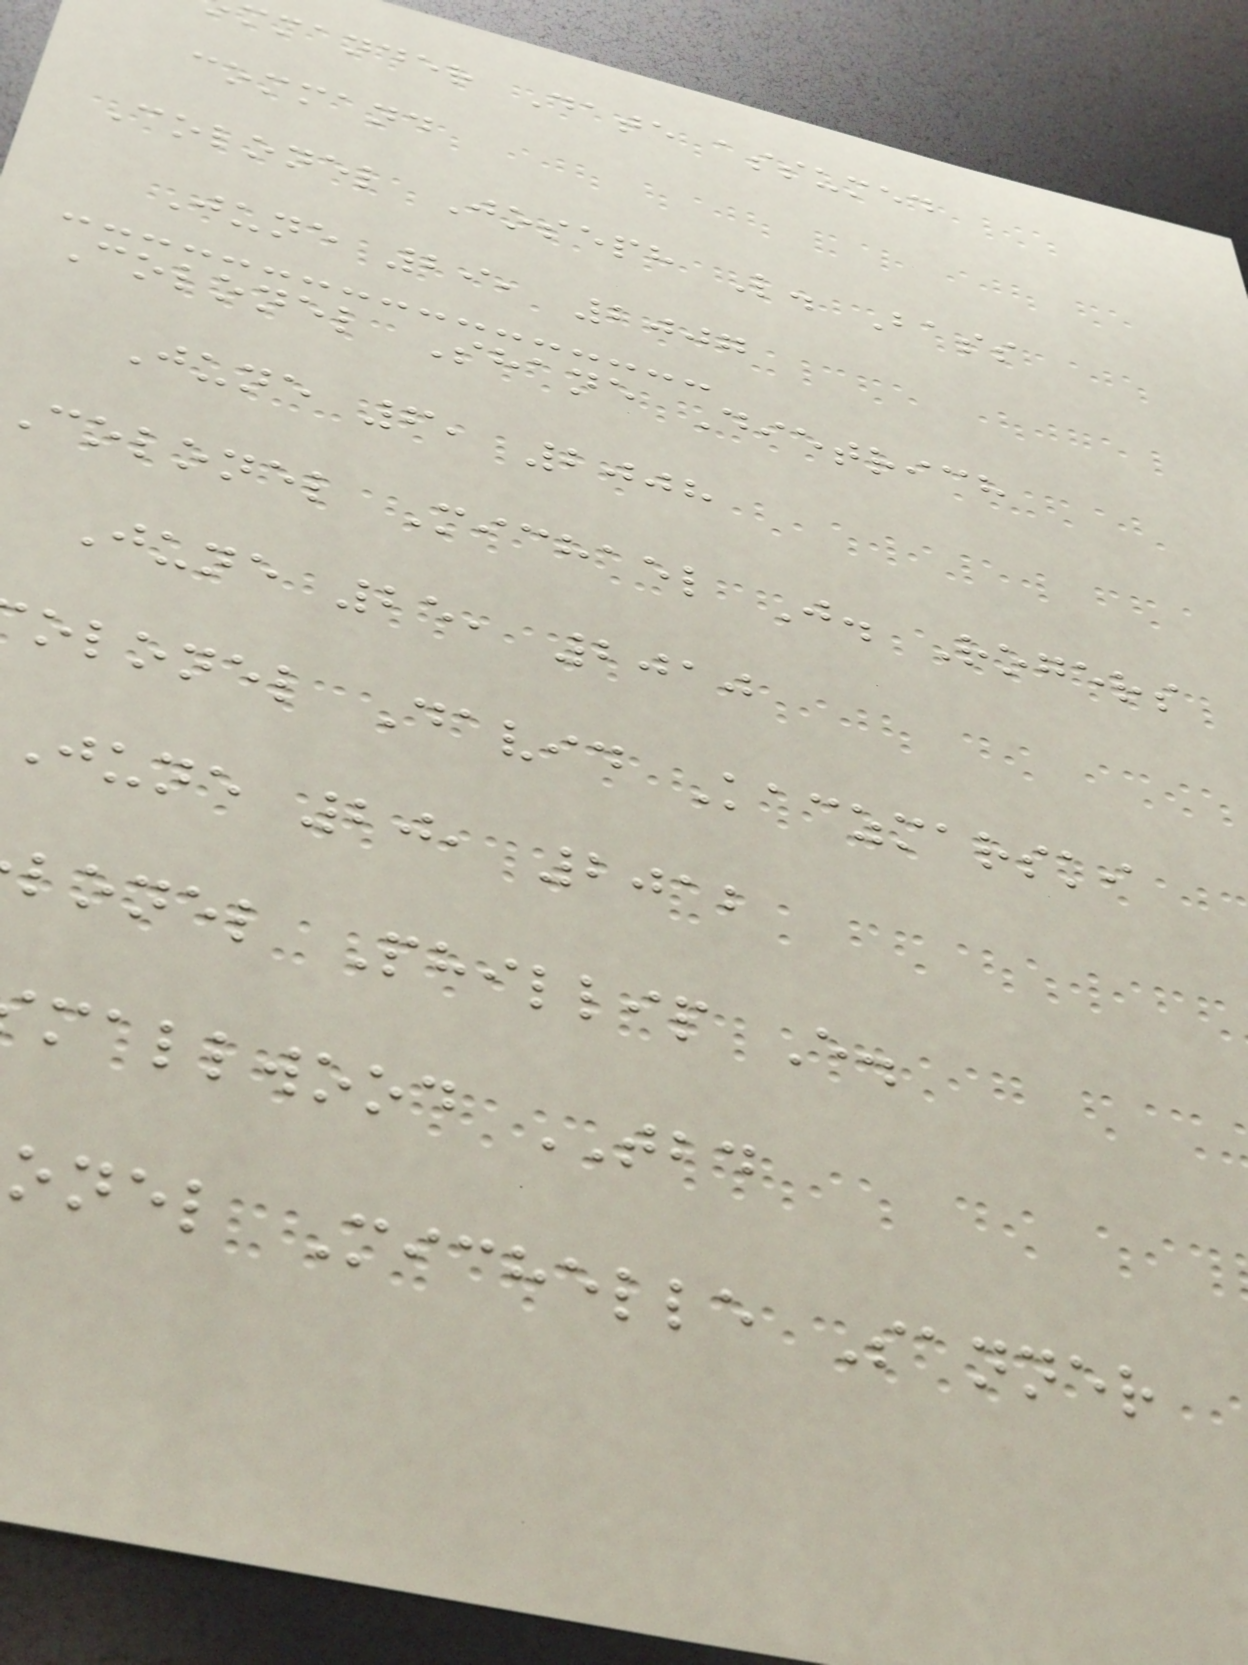mmander Date assumed
command
Colonel Joseph L. Bass
June 29, 2007
Colonel Shane Dietrich
June 6, 2008
colonel Michael J. Rogers
June 25, 2010
olonel David Kaczmarski
June 20, 2012
lonel Phillip E.
mallwood TBD
onel Michelle Sanner
